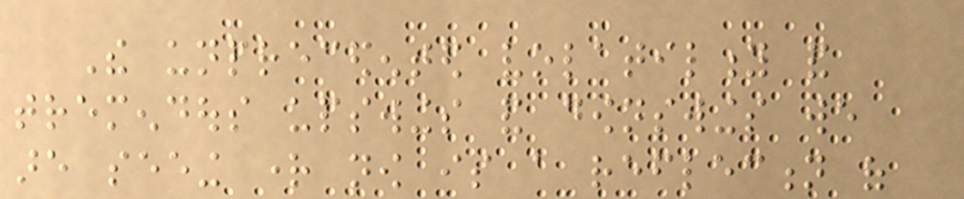The unprecedented volatility and
tremendous upswings and downswings we
are seeing right now is a reflection of
